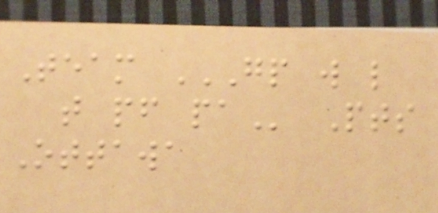Team GP W L
T PF PA Pts
Ottawa
